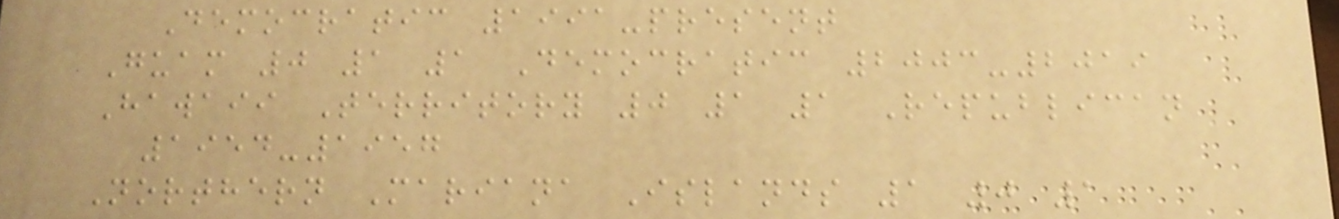Democratic 1991-present
Guam 0 1 1 Democratic 2003-2019
Hawaii Territory 0 1 1 Republican
1954-1957
Northern Mariana Islands 1 0 1
